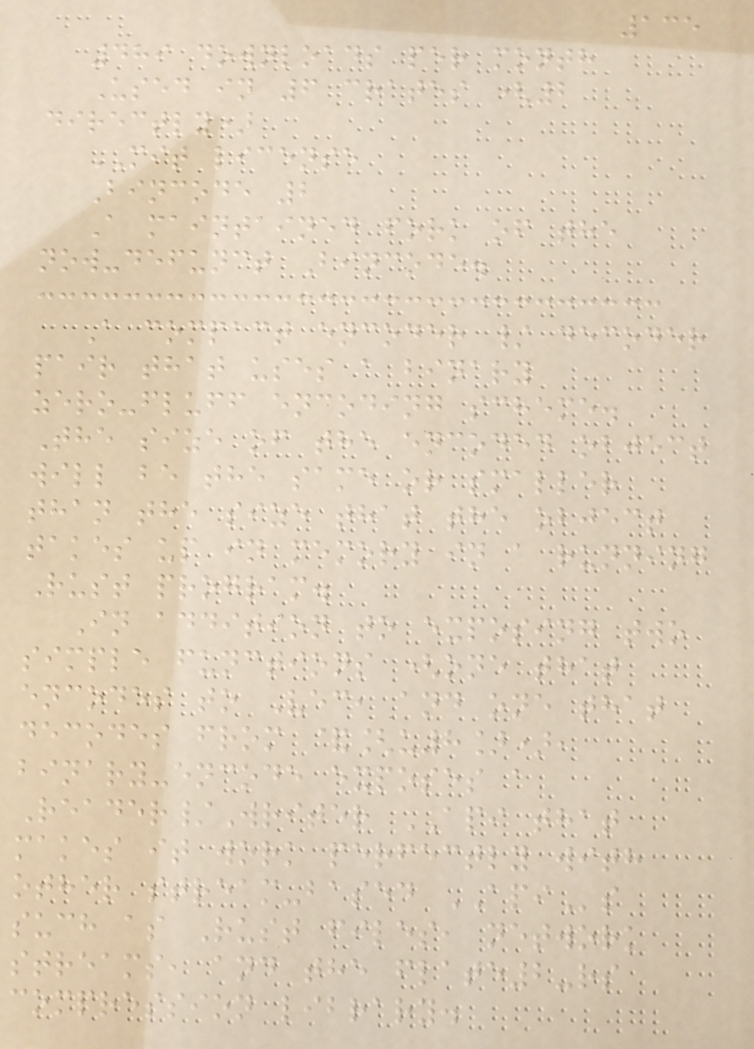135
489 downloads per month
Used in 6 crates (2
directly)
MIT license
Bincode 2
A maintained fork of the
now-defunct Bincode.
A compact encoder / decoder
pair that uses a binary
zero-fluff encoding scheme.
The size of the encoded object
will be the same or smaller
than the size that the object
takes up in memory in a running
Rust program.
In addition to exposing two
simple functions (one that
encodes to Vec, and one that
decodes from &[u8]),
binary-encode exposes a
Reader/Writer API that
makes it work perfectly with
other stream-based APIs
such as Rust files, network
streams, and the flate2-rs
compression library.
